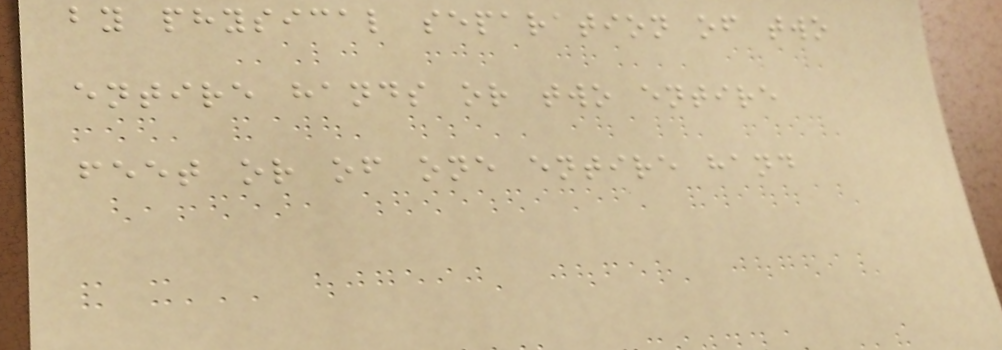by physical separation of two
entire hands or two entire
feet or of one entire hand
